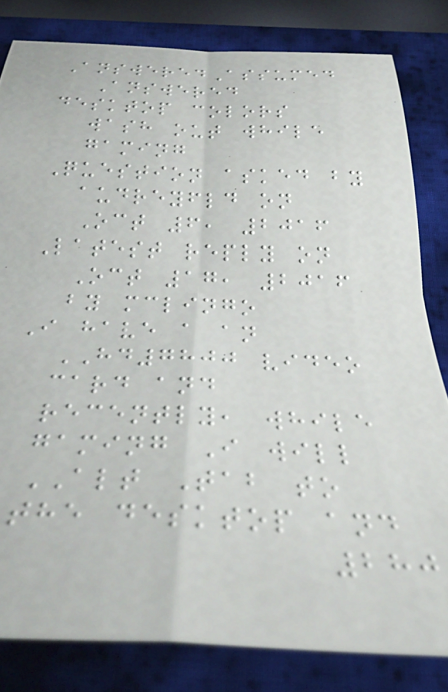AnsweredAssumed
Answered
desktop colors
wash out while
gaming
Question asked by
audreyfld on
Oct 6, 2016
Latest reply on
Oct 17, 2016
by mclingo
I have a an
HD7800 video
card and
recently, while
gaming I will
ALT Tab to
the desktop and
280
